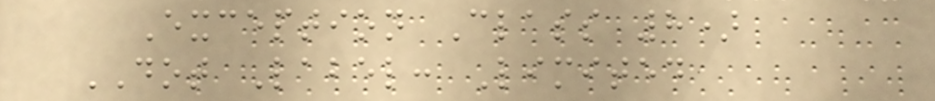Exception Class 8)
DOT Label: Limited
